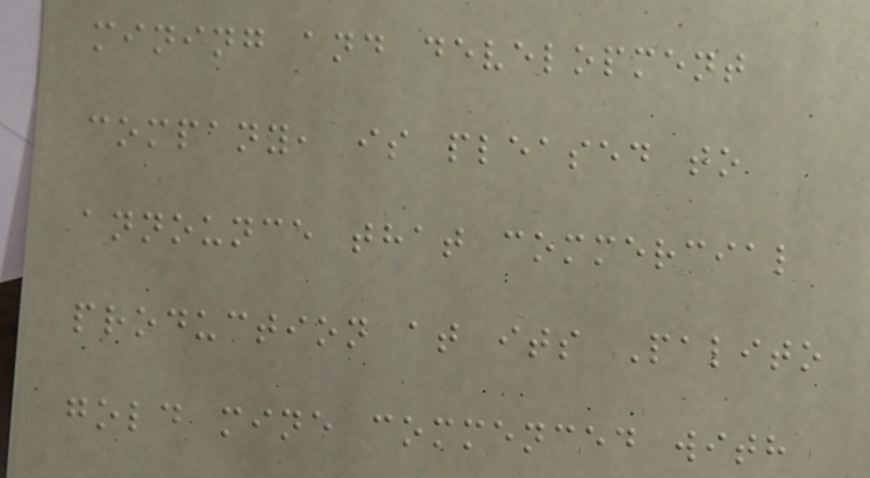mining and development
company, is pleased to
announce that commercial
production at its Palito
gold mine commenced with
